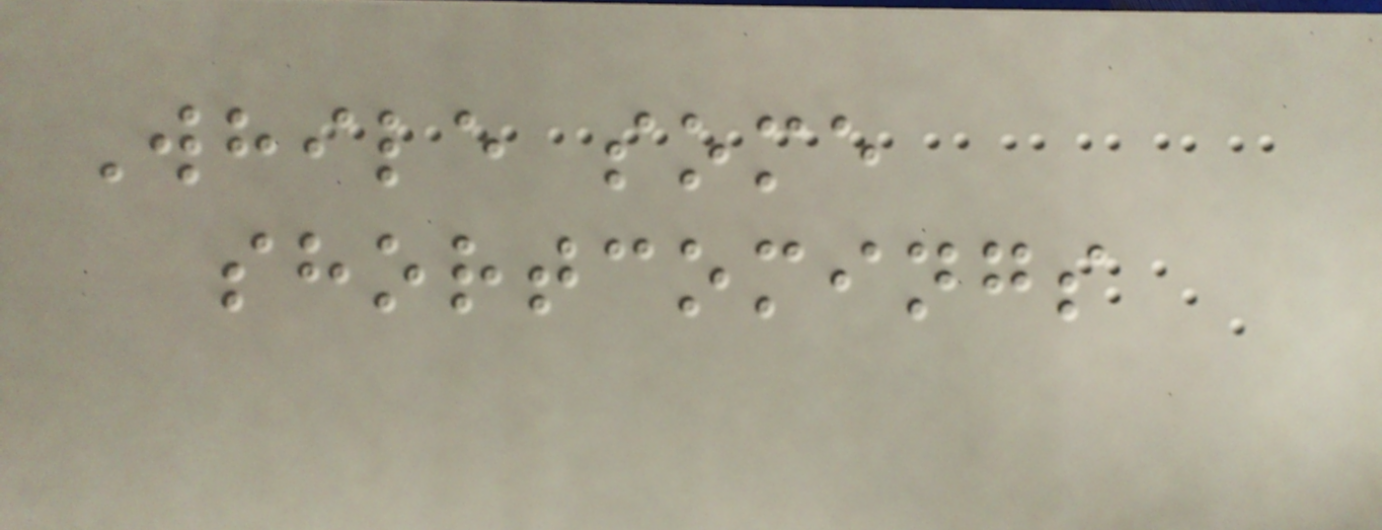While some
shortcomings
